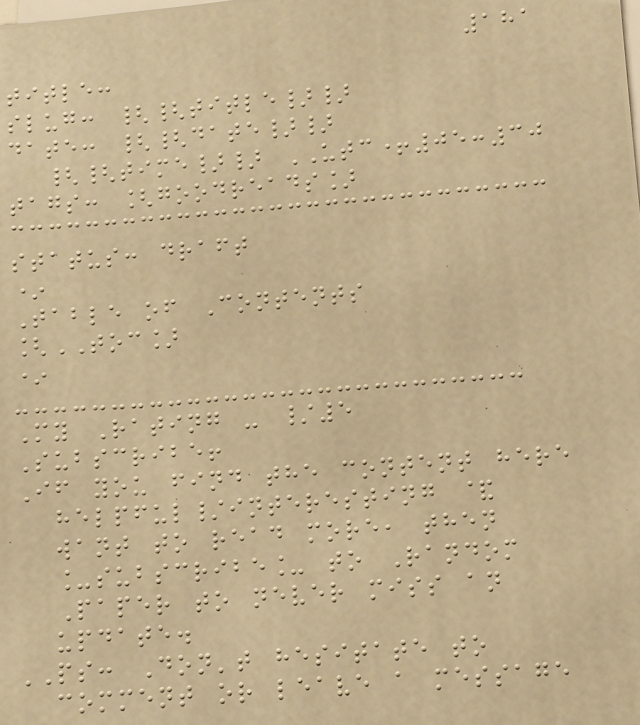181
title:
slug: {{title}}
date: {{date}}
{{time}} UTC+05:30
tags: [goodreads]
status: draft
*
Table of Contents
[TOC]
*
My Rating - /5
Subscribe!
If you find the content here
helpful/interesting &
want to read more, then
_subscribe_ to Random
Paper to never miss an
update.
PS: Don't hesitate to
comment or leave a message
